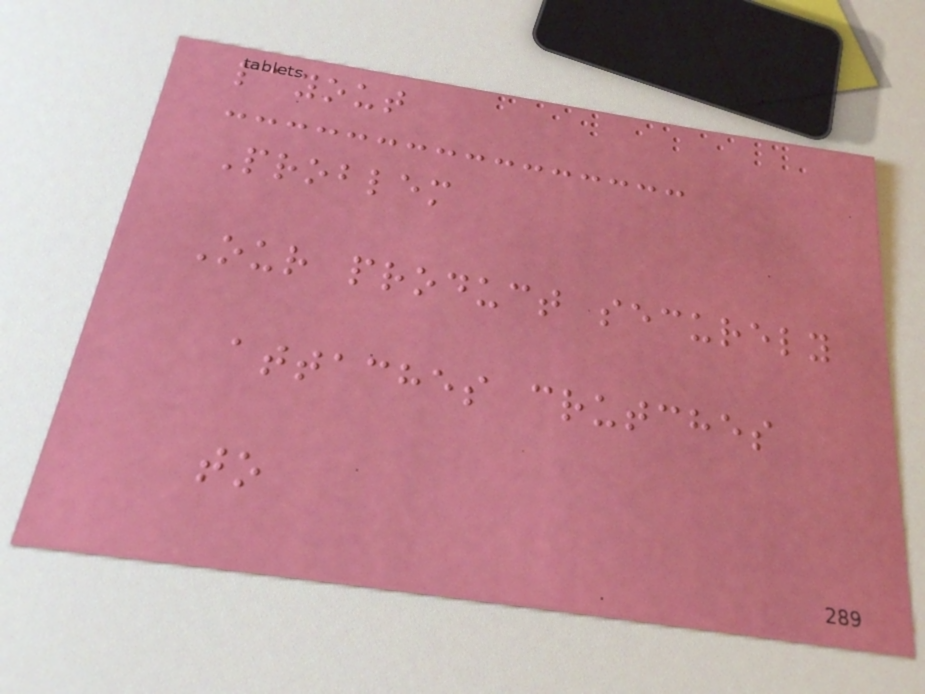layout
Problem
Our product securely
attaches crutches
to
